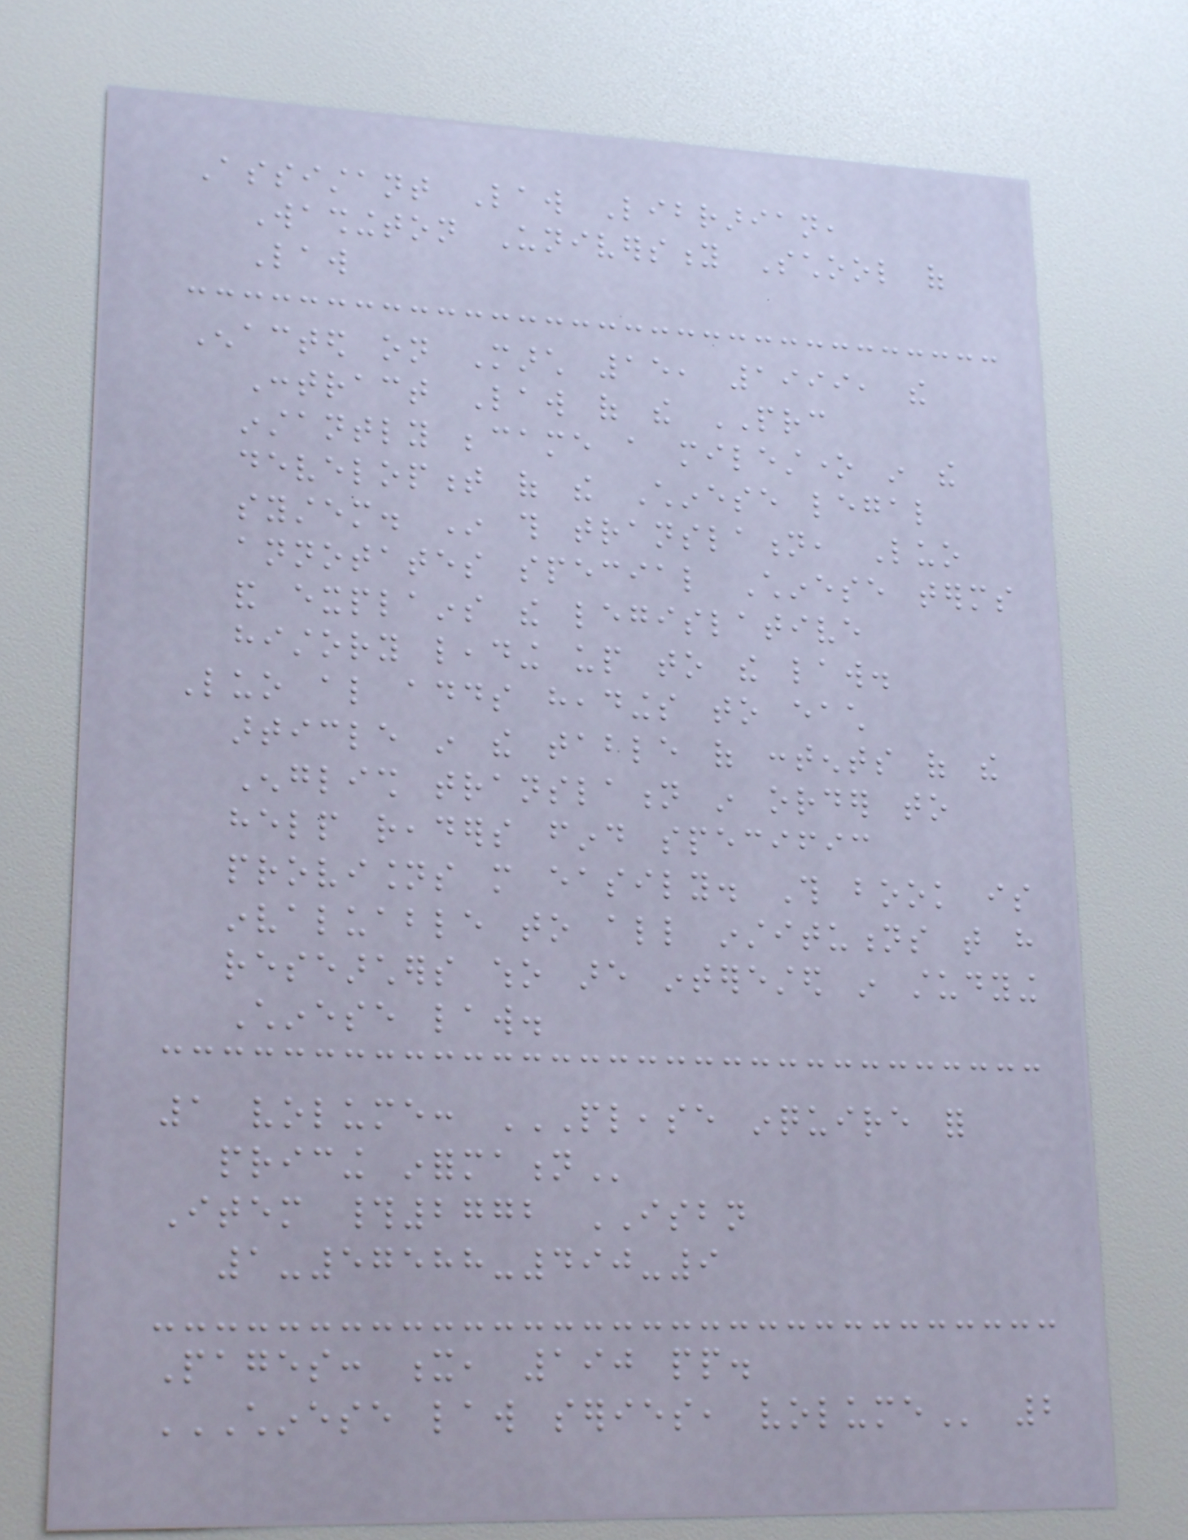Assistant Law Librarian,
Washington University School of
Law
Enacted on March 15, 1999, the
Contract Law of the PRC
instantly became a milestone in the
development of the Chinese legal
system. In this translation, Luo
annotates special Chinese terms
and explains the legislative
history leading up to the law.
Luo also adds headings to each
article in the table of contents of the
English translation in order to
help readers find specific
provisions more easily. This book is
invaluable to all institutions that have
researchers who are interested in studying
Chinese law.
1 volume: PLEASE INQUIRE FOR
PRICING INFORMATION
Item #2772 ISBN
1-57588-490-9
Pages: x, 190 pp.
CHINESE LAW SERIES, VOLUME 2
